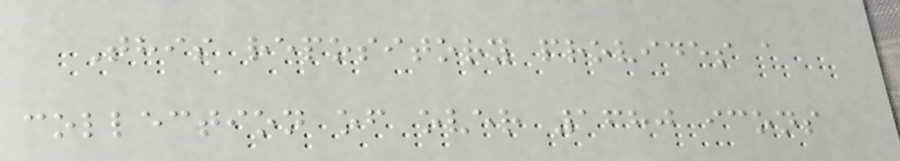This repository provides a
collection of over 1680 icons
